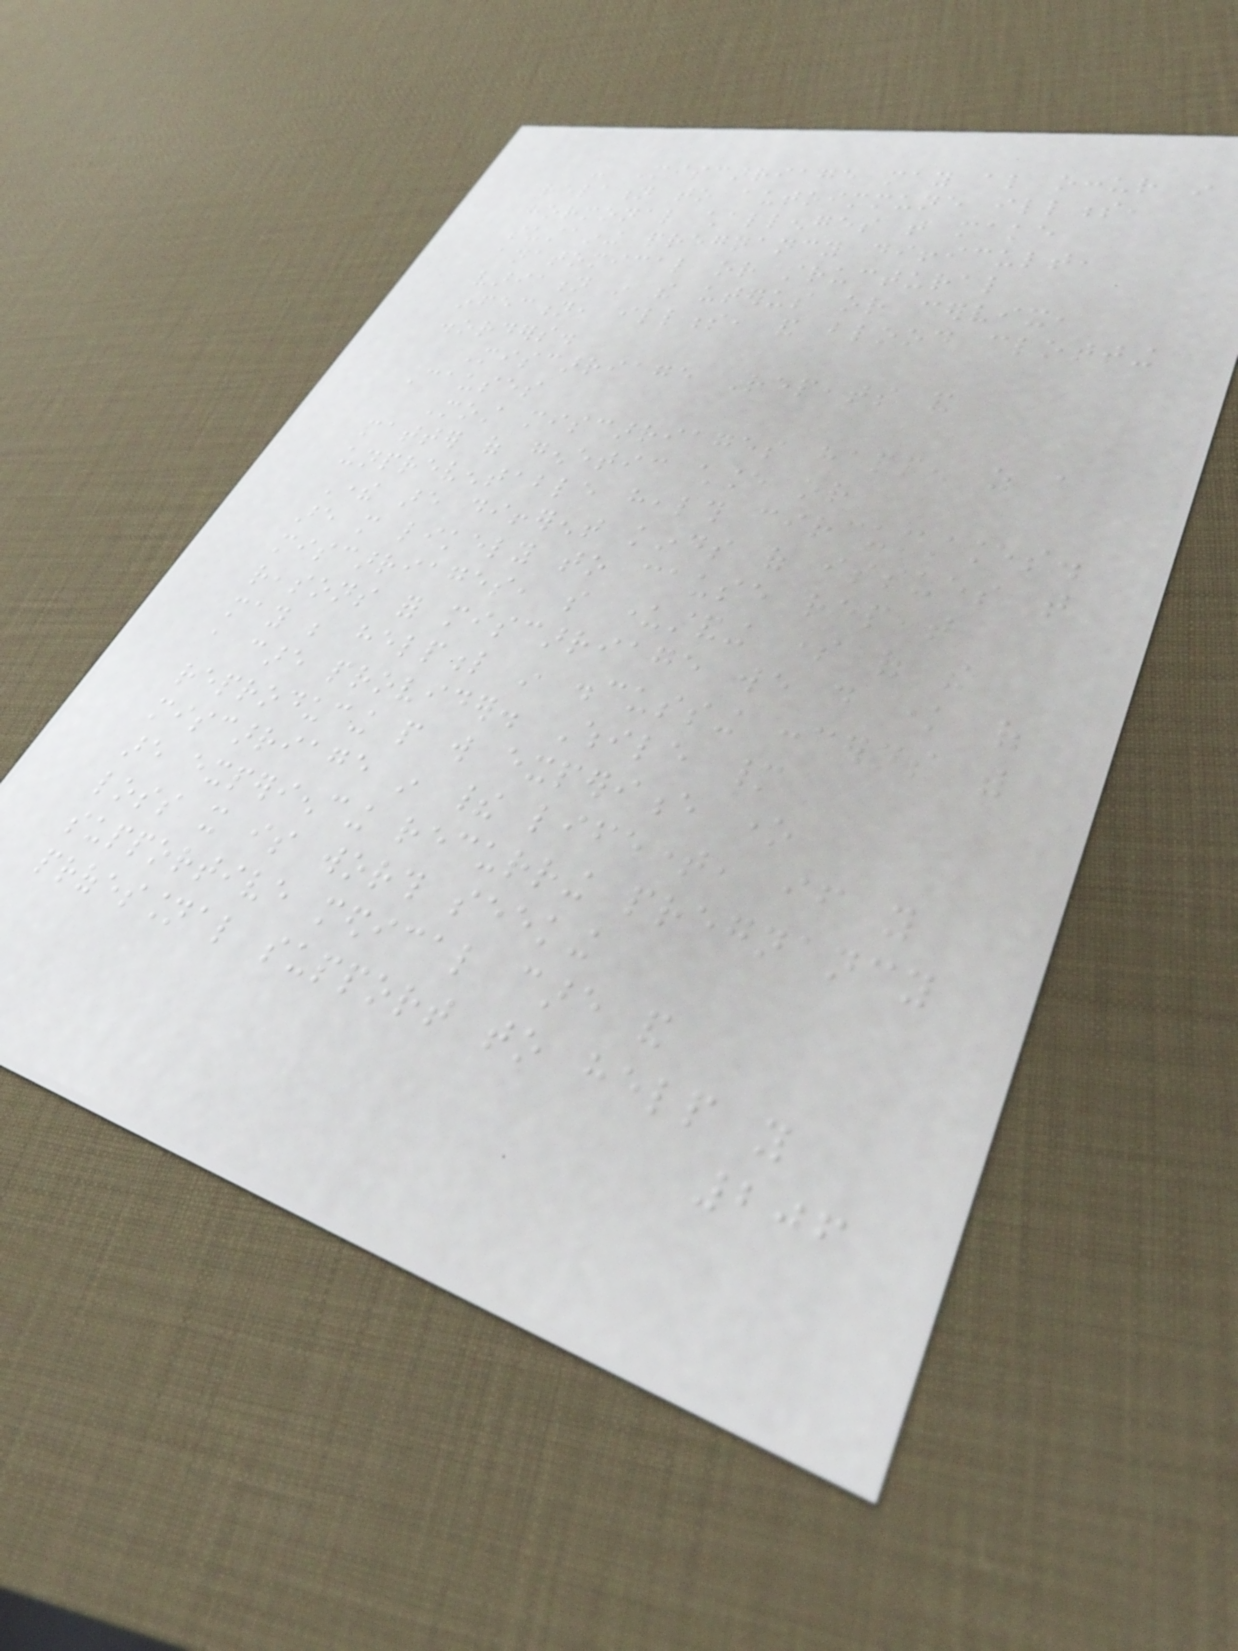- Miscarriage may also occur in
relation to autoimmune illness,
hormonal challenges that make
sustaining pregnancy difficult,
anatomical or structural
variation in the uterus or cervix,
infection, illness, and blood clotting
disorders.
Miscarriage Repeats and
Causes
Most miscarriages happen as a
matter of genetic chance or
unpreventable health circumstances.
There are different kinds of issues that
are more likely to cause repeat
miscarriages, so understanding some of the
reasons for miscarriage we do know of
may be helpful in discussing concerns with
a care provider. While many
reproducing people will experience one
miscarriage in their lifetime, if you
are experiencing recurring pregnancy
loss it is worth seeking
supportive medical care and
professional support to help you
206
